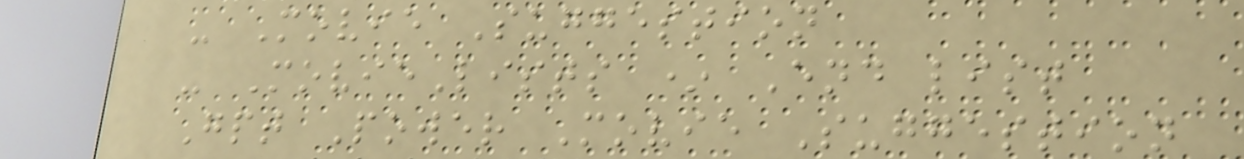- Movie Suggestion
- MovieLists * End list
Gpt Power Movie Suggestion
